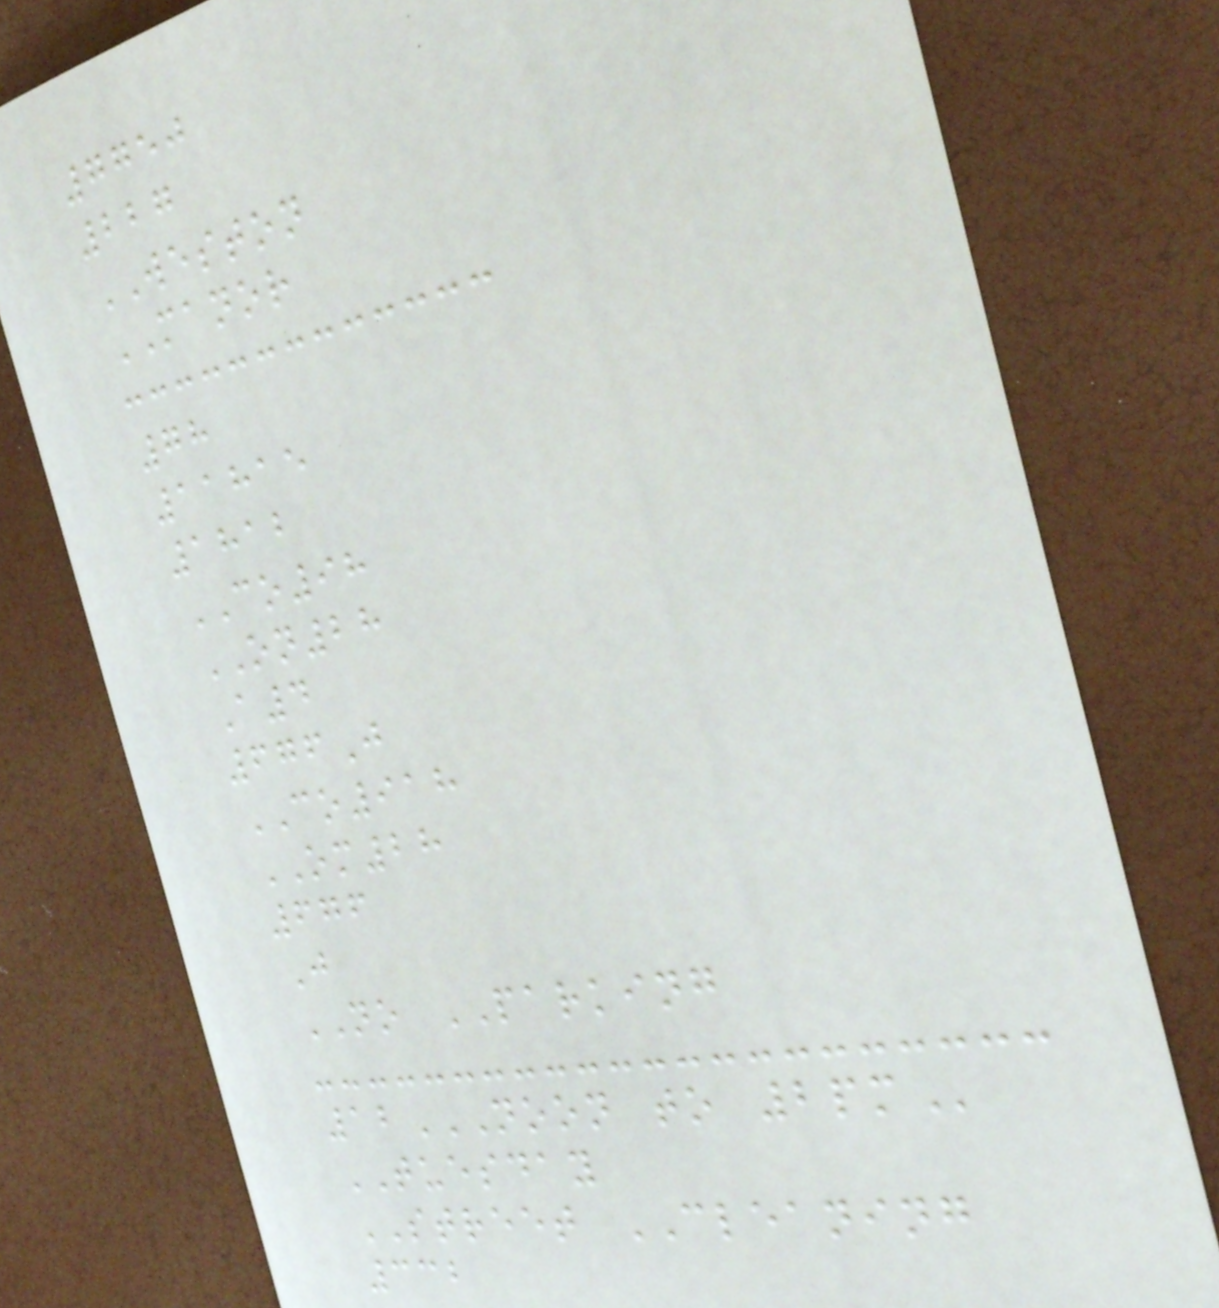7750
227
WESTON
MANOR
78
11815
1812
CO98
ON28
A4
676J
CO918
OM28
676
J
NO PARKING
12NOON TO 2PM
TUESDAY
STREET CLEANING
332
